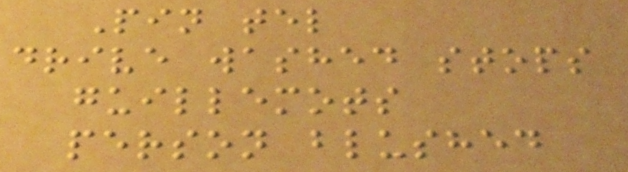Pin tel
drive washed stops
guillemots
person blushed
